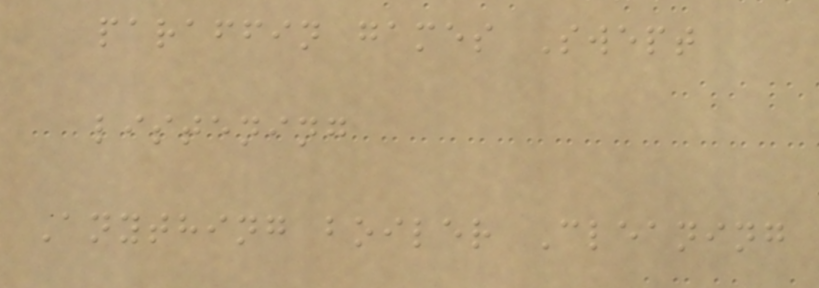paraffin games Swept
listening
Anything boiler Cleaning
